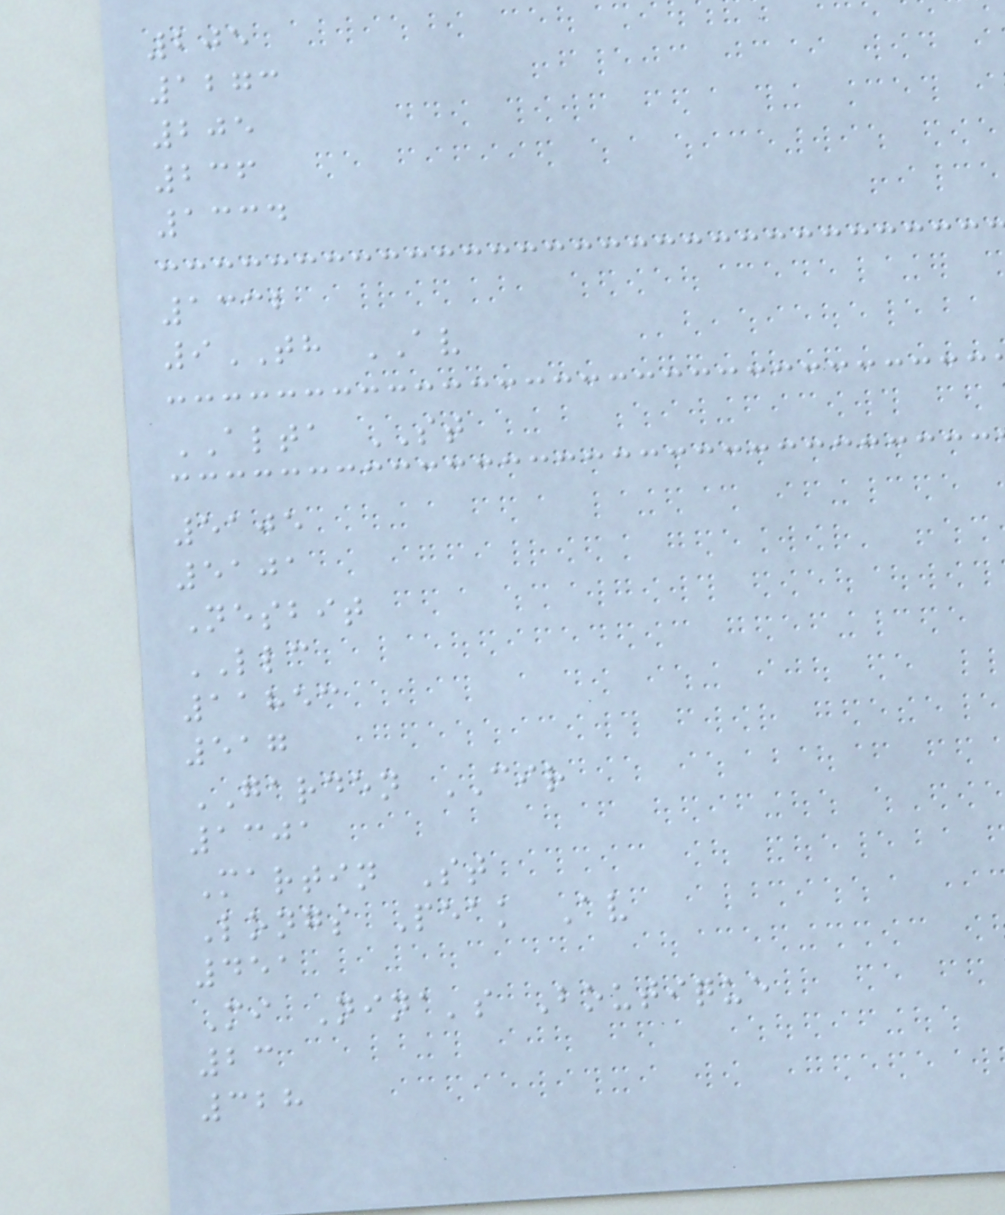205
1273
205
236
1334
1332
9TH AV
ALTA ST
5105
5101
Nesbit
LLC
11853
517
GARDEN CIR
1301
Martin St
Longs Peak Av
451
Mi Nina's Boutique
23
328
